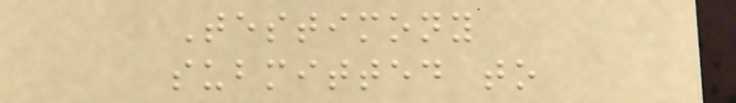Testimony
submitted to
